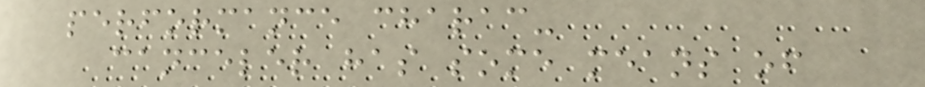performance charac-
canceler has some means of
